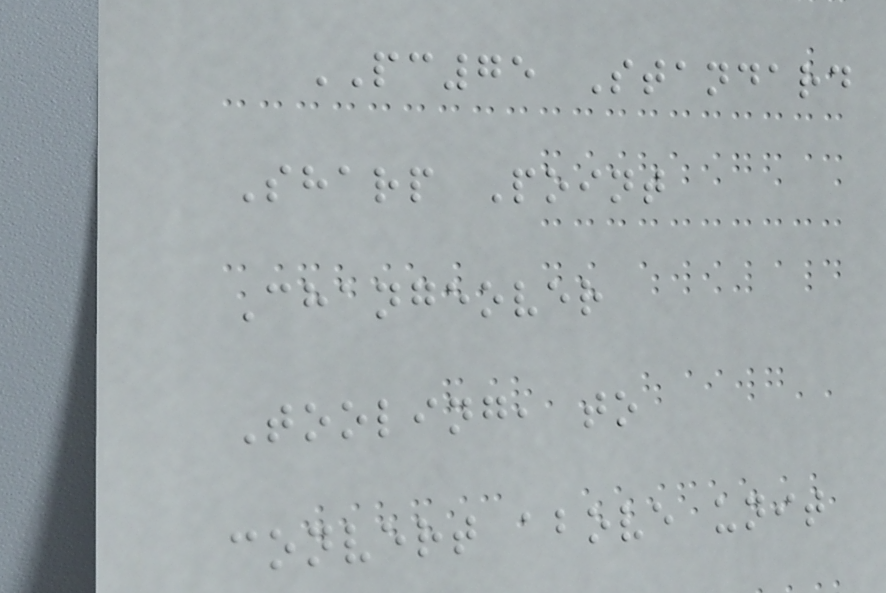PC75 Standard
Sharp Point
Changeover
Tooling, to
convert above unit
